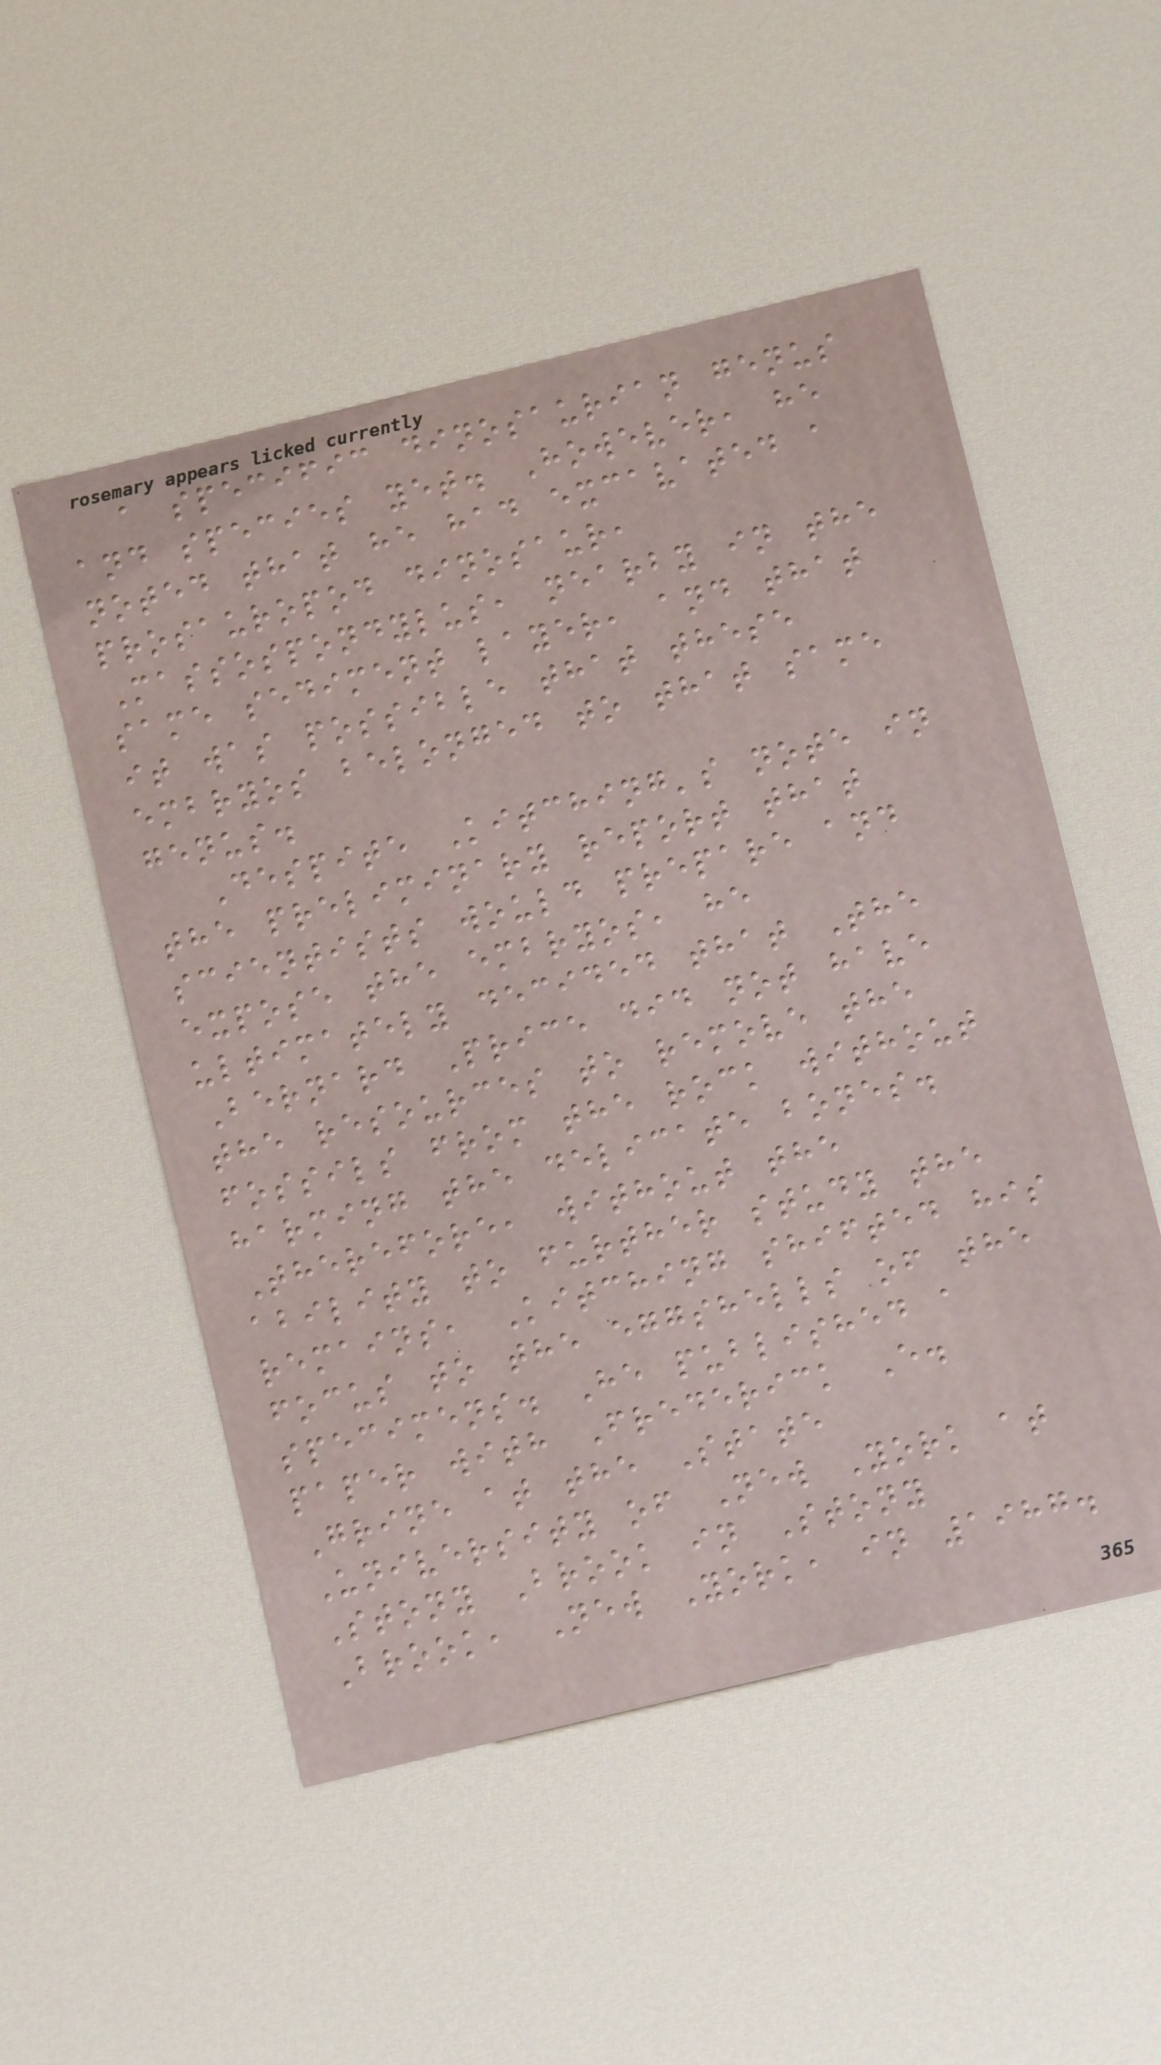a specific dinosaurian genus
and species yet. However, he
noted that he had excavated a
prosauropod dinosaur,
Massospondylus, nearby in the
same sediment layer, and that
it was possible that these
embryos belonged to that same
genus.
Despite Kitching's note in
the preliminary report that
scientists would prepare and
expose the embryos, he
ultimately decided that The
Bernard Price did not have
the resources to remove the
fossils from the rock without
harming the delicate bones.
Therefore, without the
ability to further study the
remains, Kitching shifted his
focus to the eggshells of the
specimens. He published a
paper with Frederick E.
Grine at the State
University of New York at
Stony Brook in Stony
Brook, New York, in 1987.
